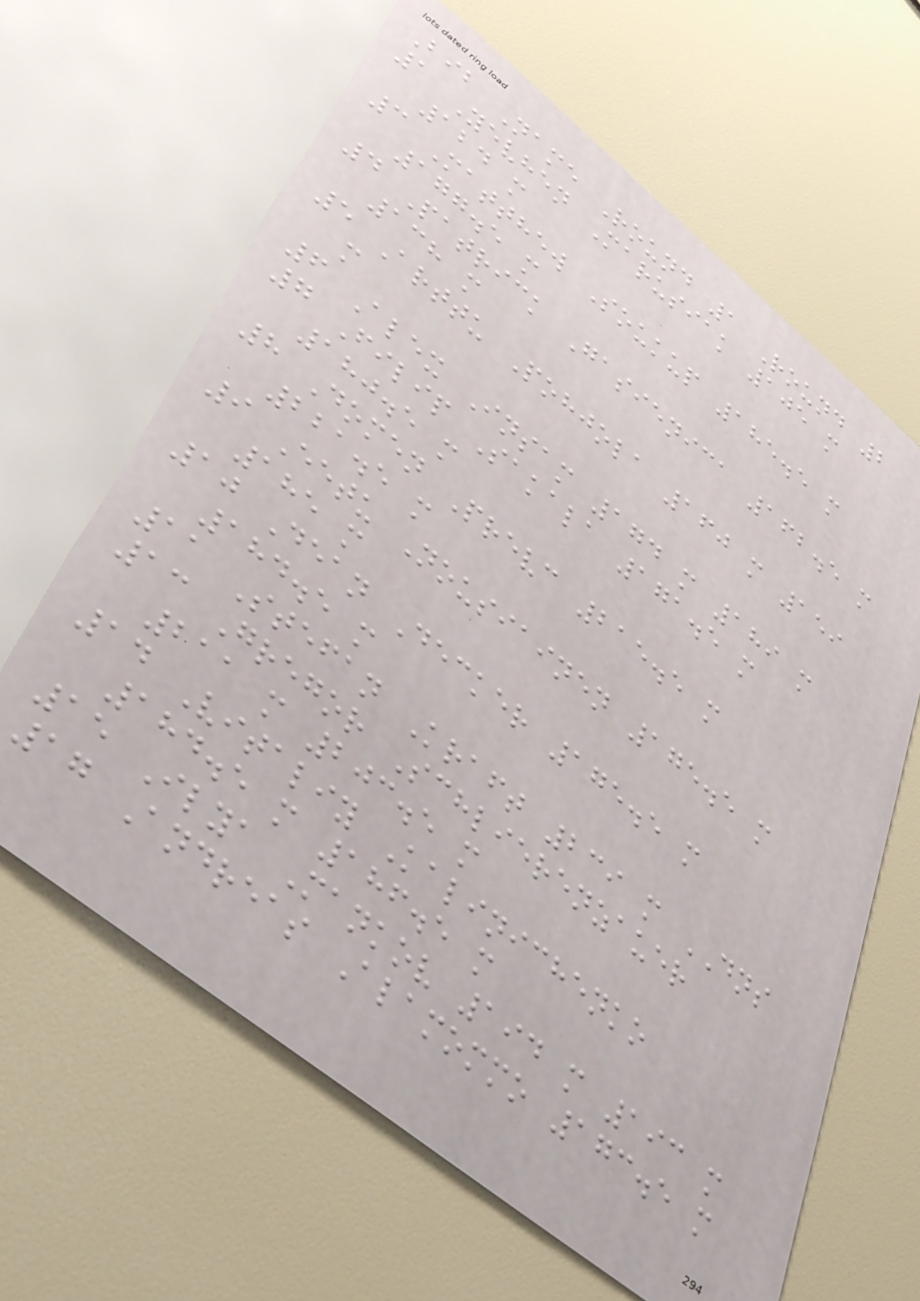Bib Name Round 1 Round 2
1 Yevhen Marusiak 105 m
124 m
3 Matthew Soukup 185.5 m
177.5 m
4 Patrick Gasienica 162.5 m
138 m
5 Arttu Pohjola 160 m 159
m
6 Alex Insam 174 m 189 m
7 Filip Sakala 171.5 m
180.5 m
8 Domen Prevc 215.5 m
221.5 m
9 Eetu Nousiainen 175.5 m
185 m
10 Dean Decker 175.5 m
184.5 m
11 Stefan Kraft 239 m DNS
13 Gregor Schlierenzauer
211 m 203.5 m
14 Vitaliy Kalinichenko
184.5 m 186.5 m
15 Ilya Mankov 194 m 193 m
17 Andreas Alamommo 173.5 m
